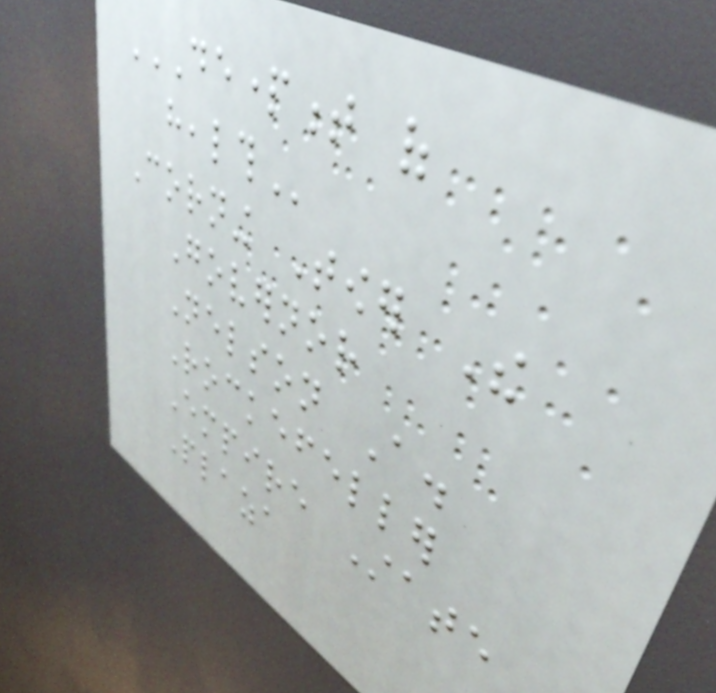DEPARTMENT OF
HEALTH
Corning Tower The
Governor
Nelson A.
Rockefeller
Empire State
Plaza
